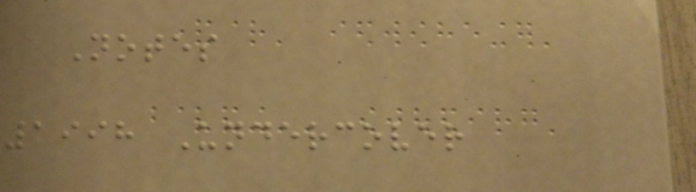Notes
1998 Undercover
